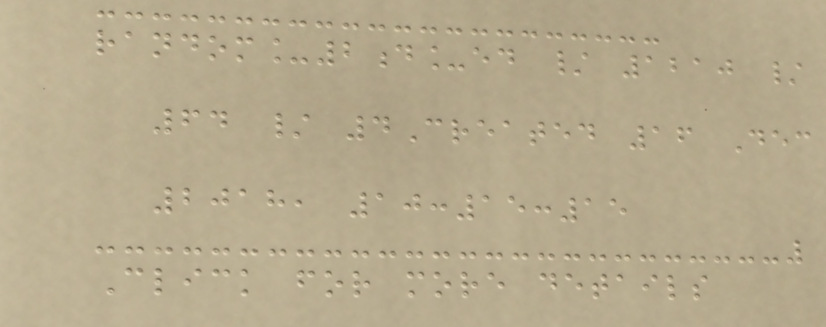random_2d_ed / 1210 /
64 / 4Created 16 Dec
2018, 10:15:15
Click for more details
